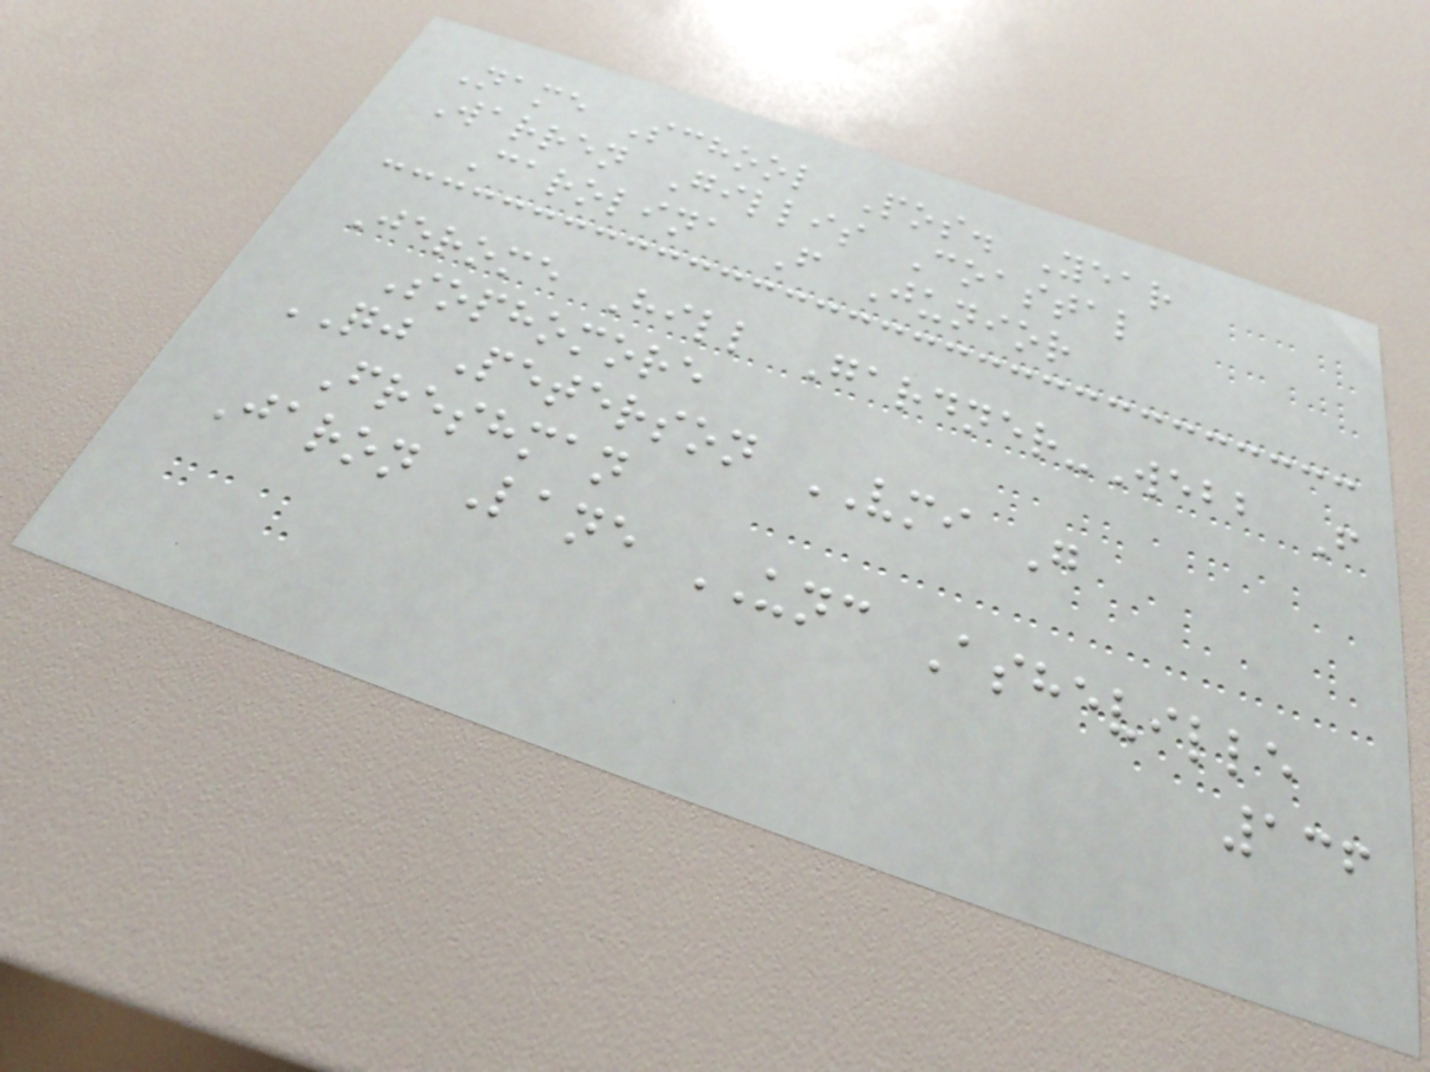Name School Pos. Year
Warren Gillis Coastal
Carolina F Junior
Jerome Hill Gardner-Webb F
Sophomore
QJ Peterson VMI G
Freshman
Jaron Lane UNC Asheville
136
